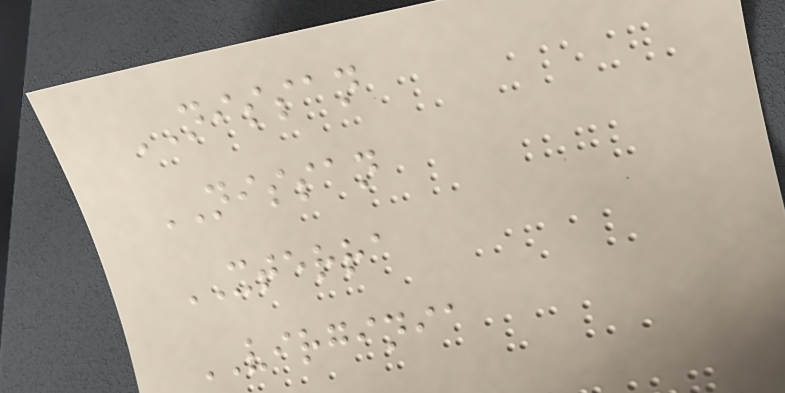NISSAN
NISSAN
XTERRA
VIRGINIA
